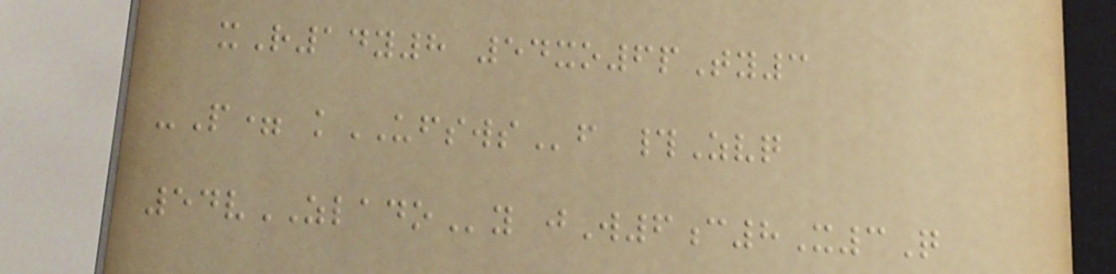xR14y8 54xo6pTy3
-P= kUFSWSf #Zvq
54vZLADOy jW6c8X3Q
